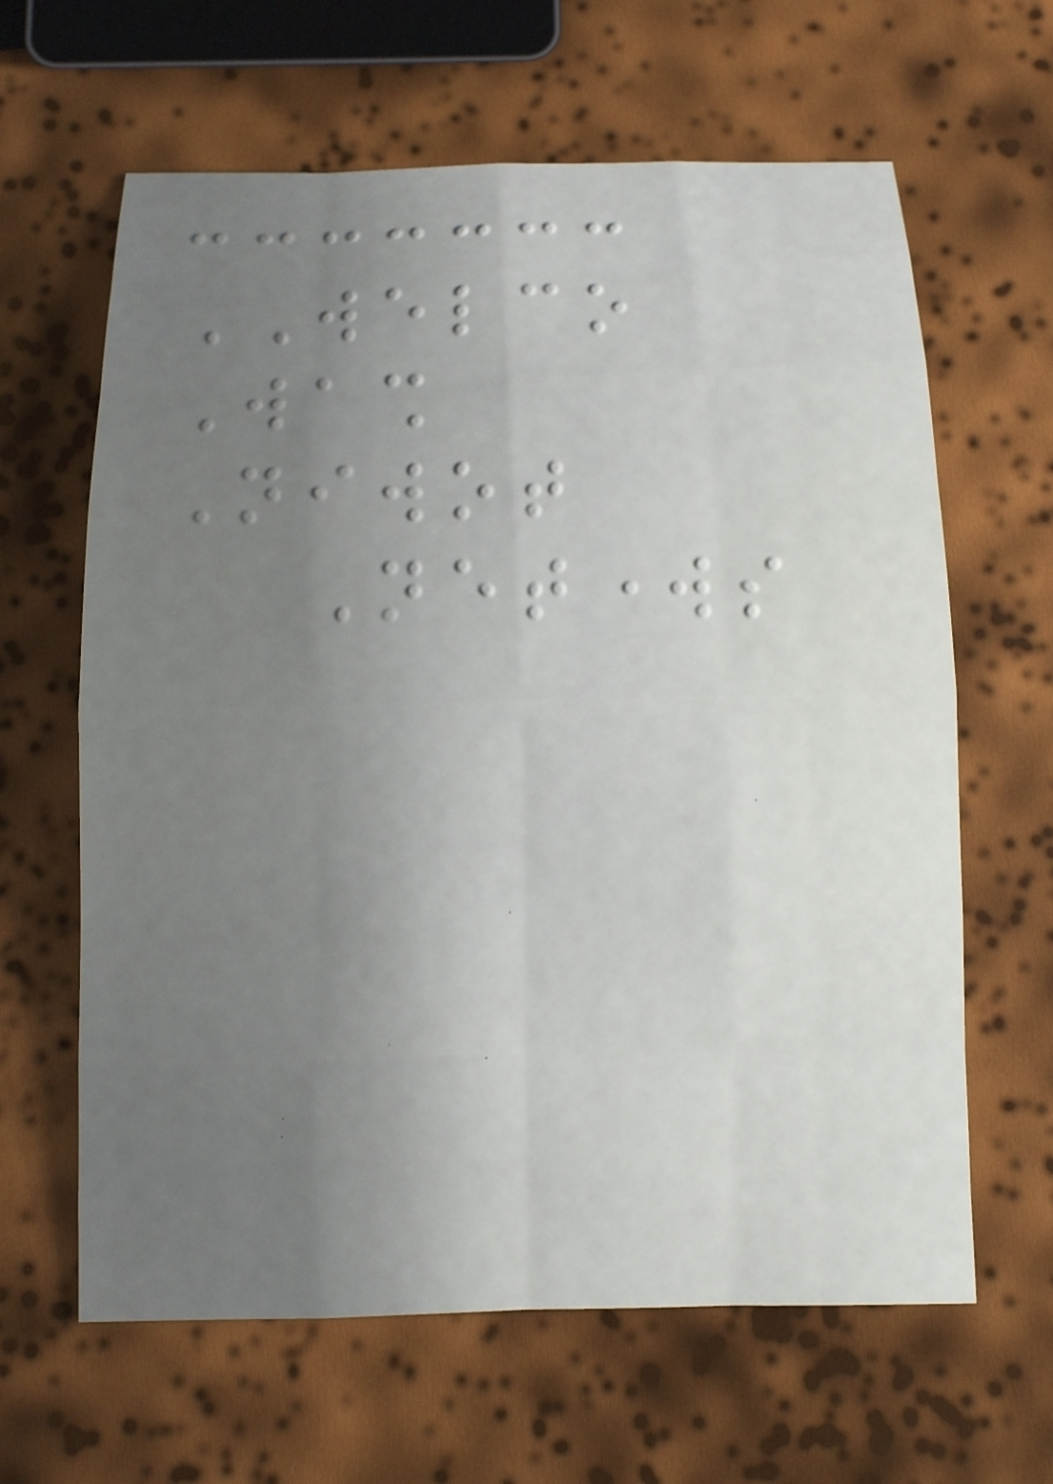WELCO
Wash
Niwot
Networks
